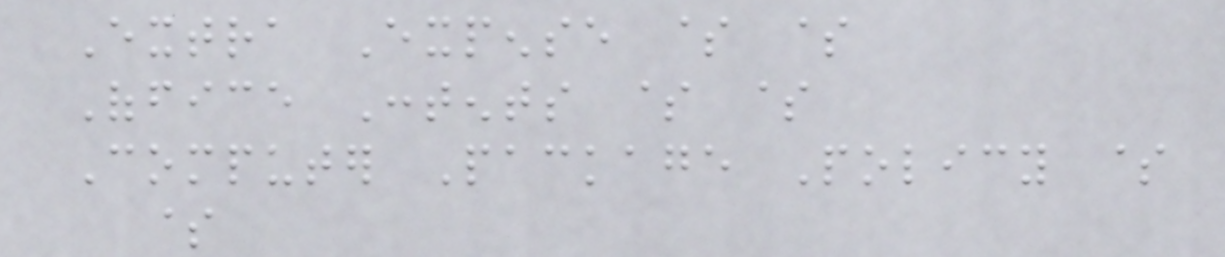Extra Expense $ $
Office Contents $ $
Computer Package Policy $
$
